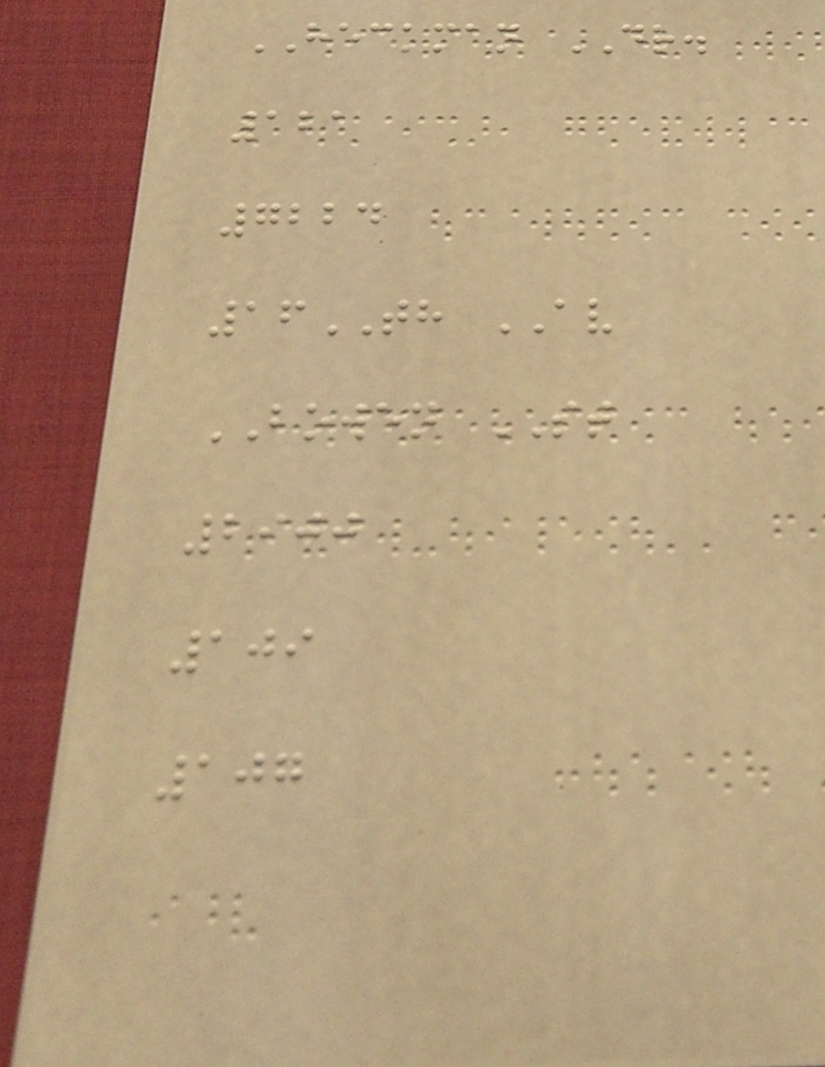HECKMAN DR.
121
7224
16TH AV
BOWEN ST
2900
109
107
